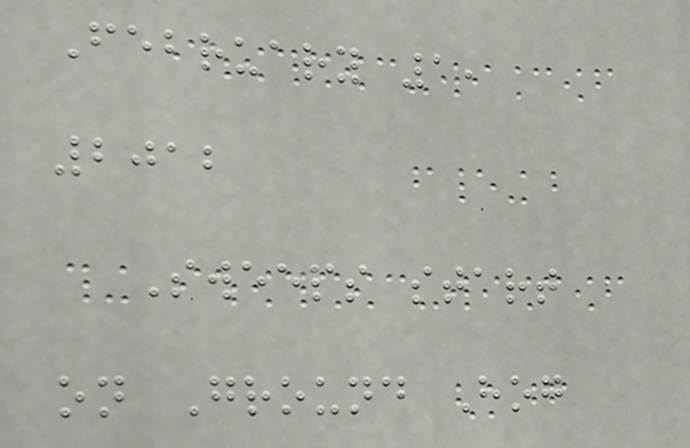February 1,
2012
Sweeps start
on Ground Hog
